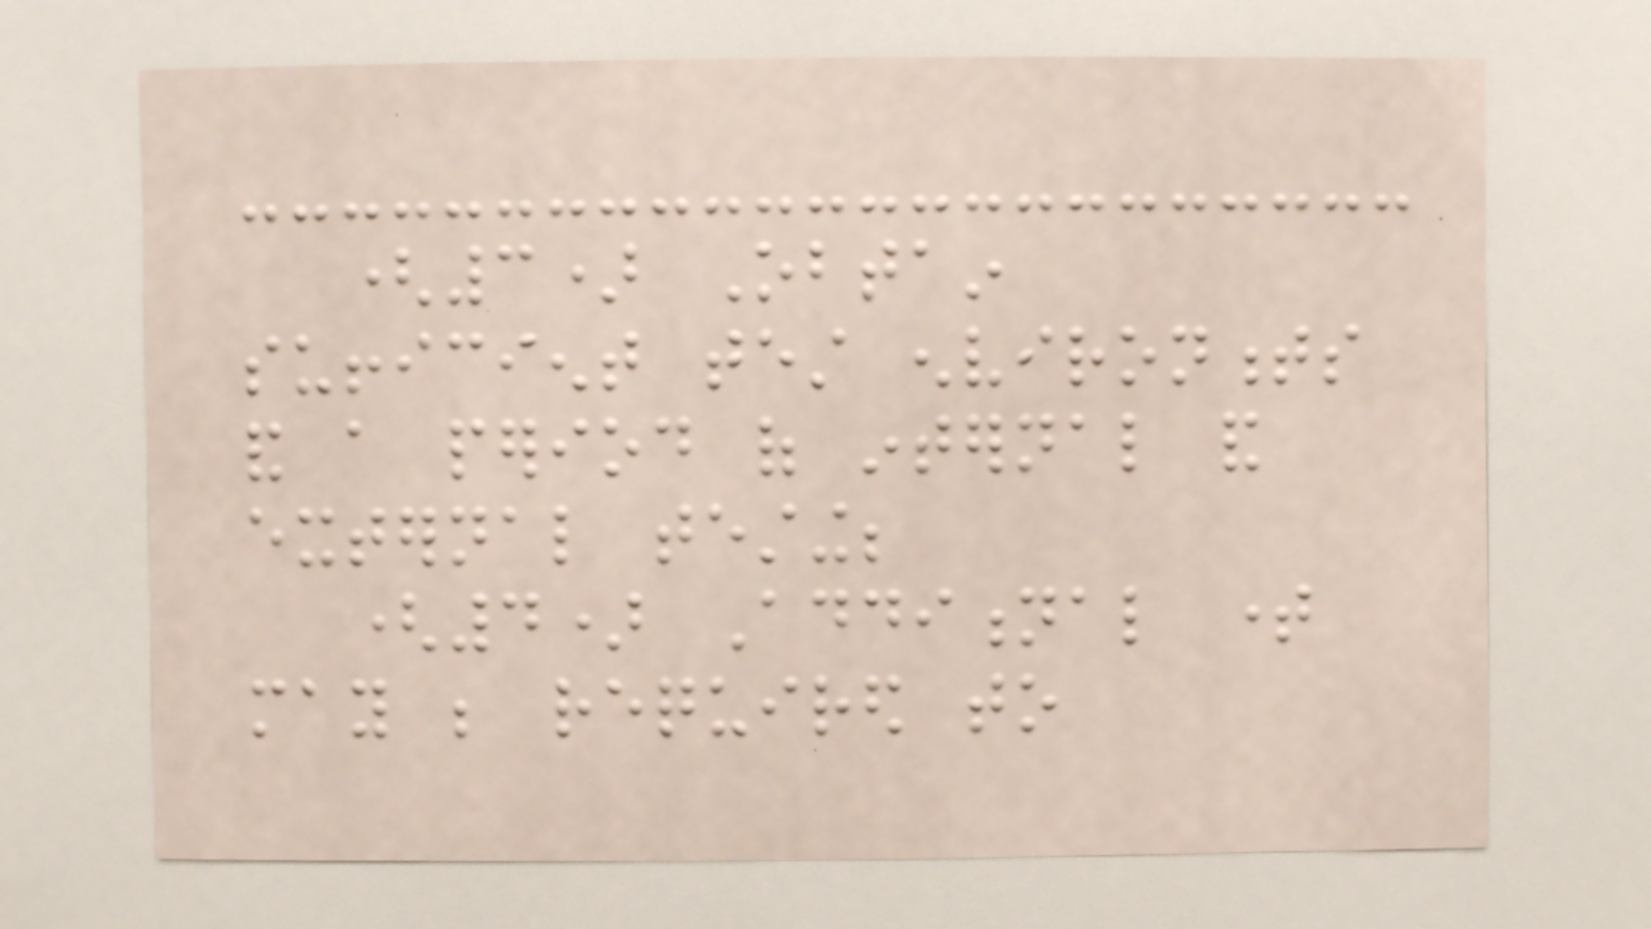(3) Obtain
sufficient test environments
and a period of internal and
external testing;
(4) Additional time
may be required to
